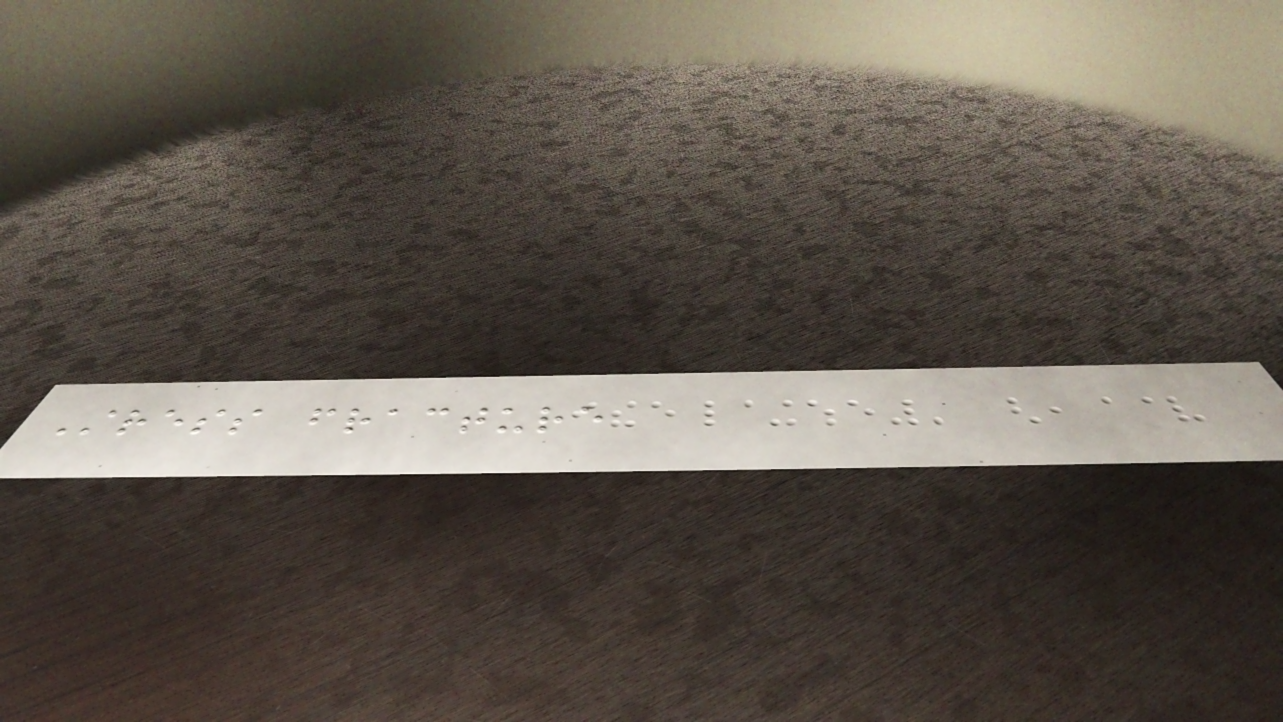Stress fracture
